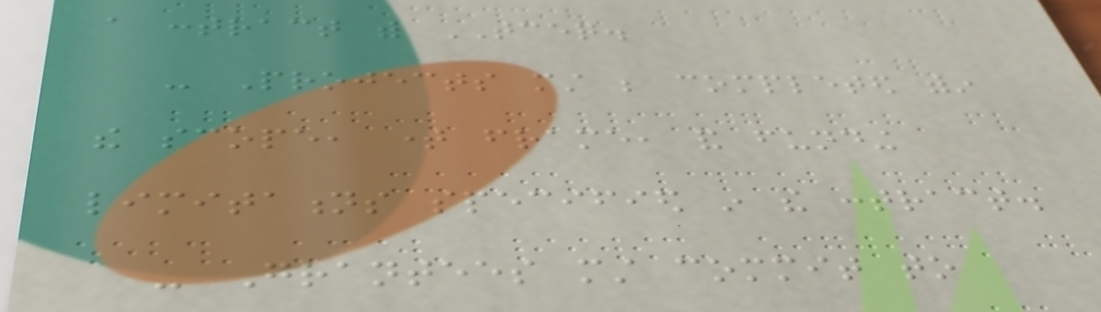a contract with TCEQ.
- Projects must be completed within
the scope, time frame, and funding
limitations specified in the contract.
- Grantees must commit to
